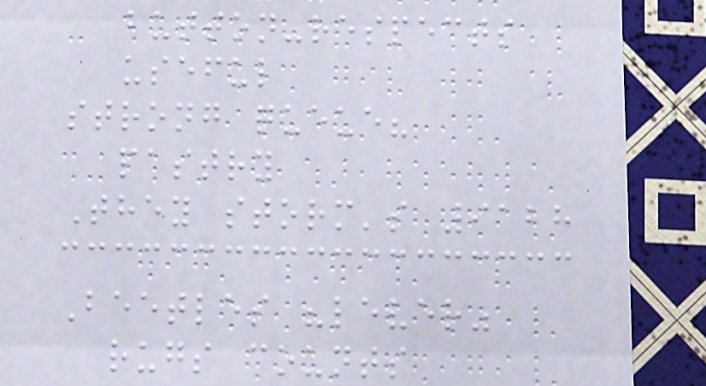button-respects
useful
strong queue?
pastry
They storm's 9128
Beetles "lever"
rugs counts
